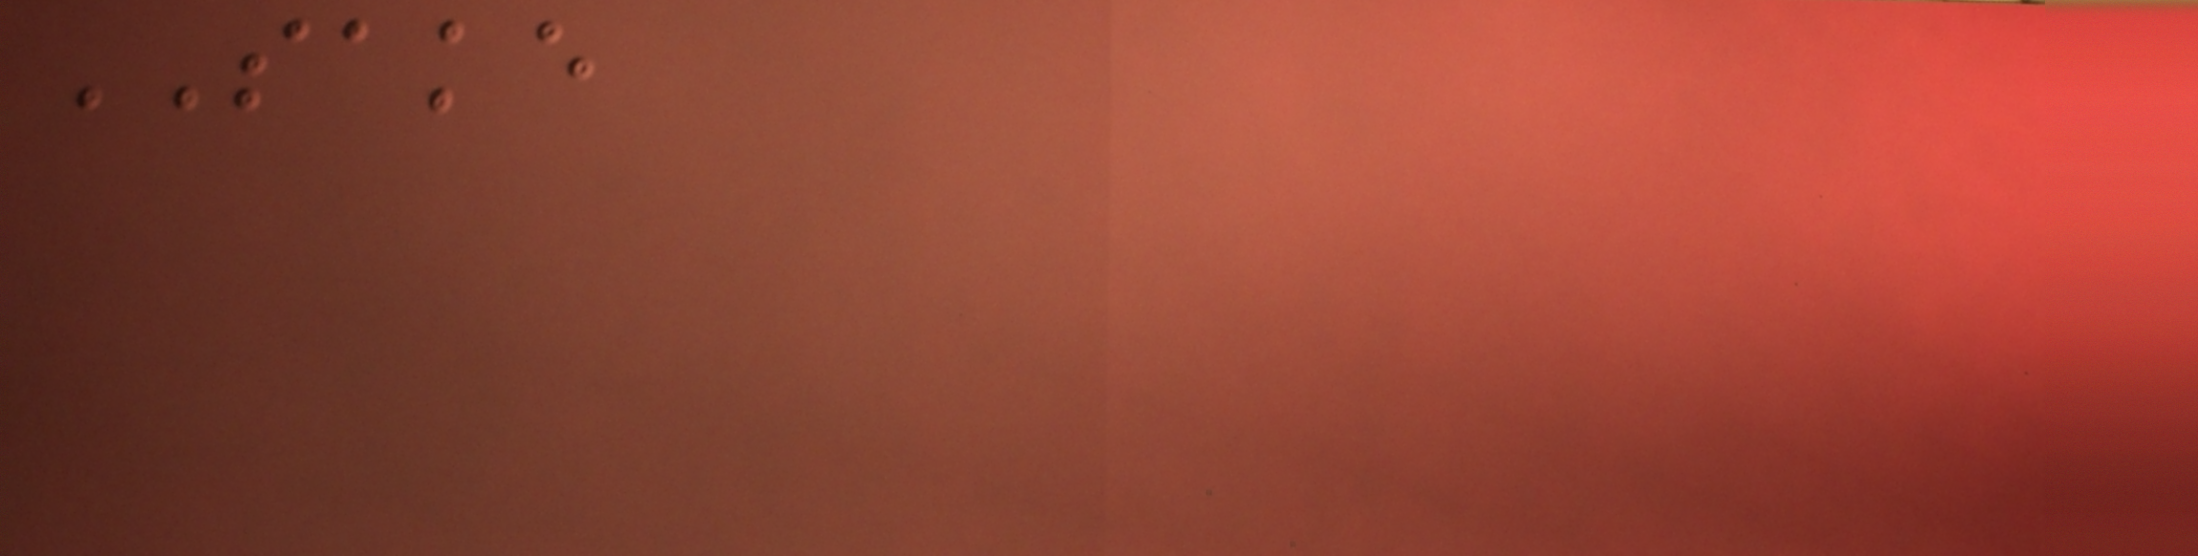SAKE
